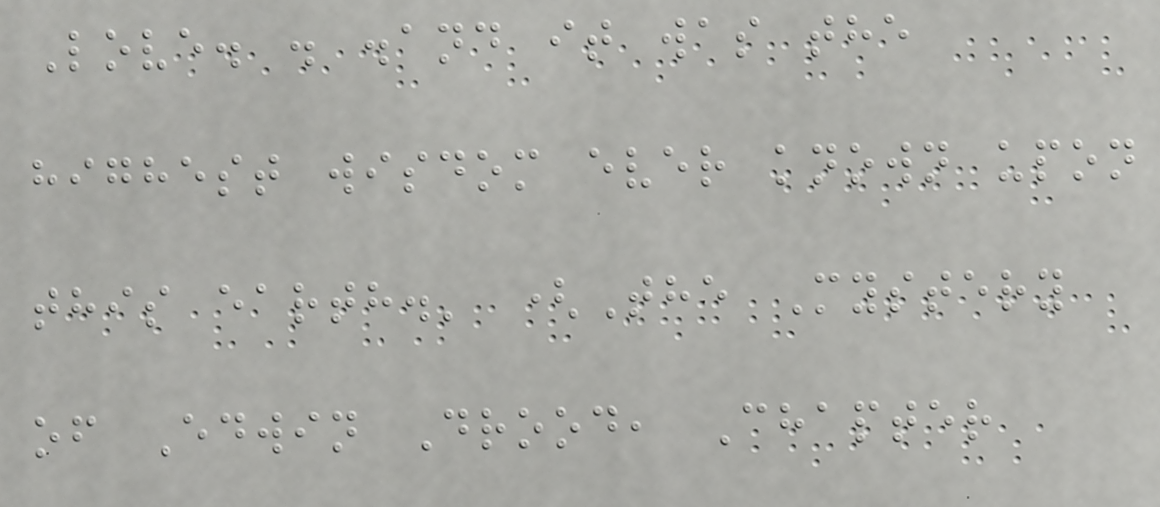Love. . .and it was the
highest wisdom ever known upon
this earth.' (The Mystery
of Edwin Drood, Chapter
